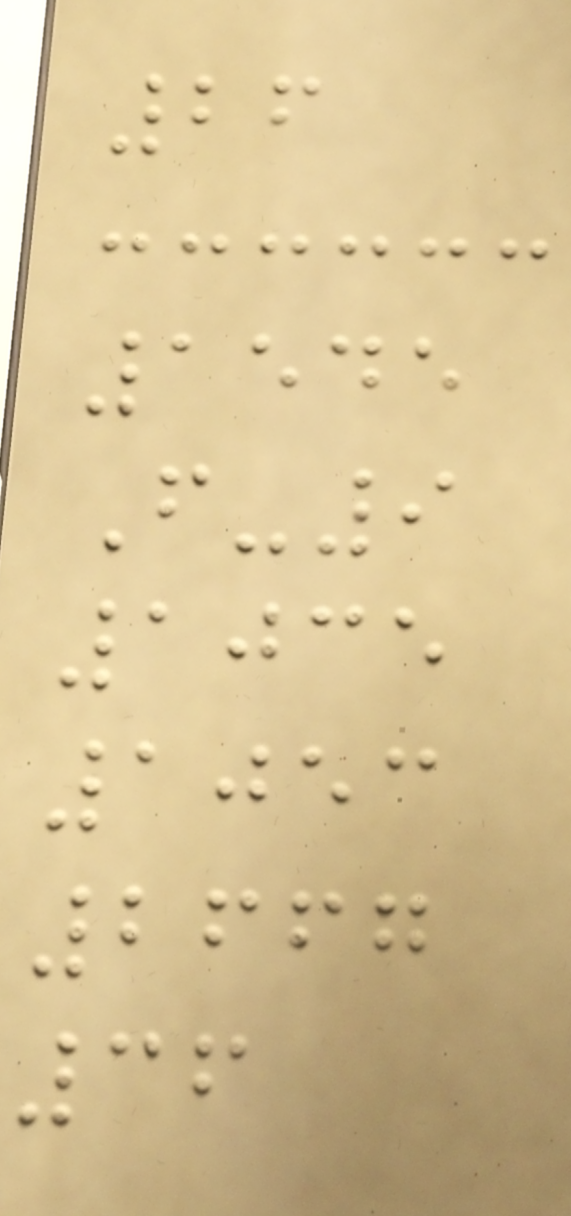26
1545
F-9
1035
1053
2667
36
